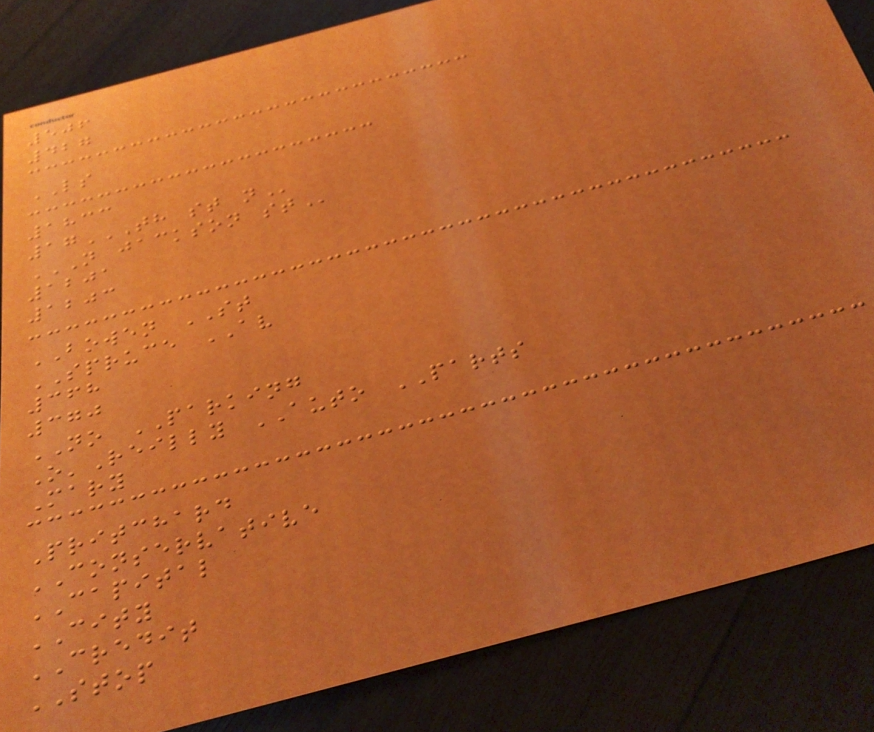506
427
LS
1833
17TH ST N
N JACKSON ST
1201
1203
BOWEN ST
SPRUCE AV
368
370
NO PARKING
O'Reilly AUTO PARTS
Mary
Pritchard
CONSERVATIVE
CAPITAL
CITY
CREDIT
STOP
